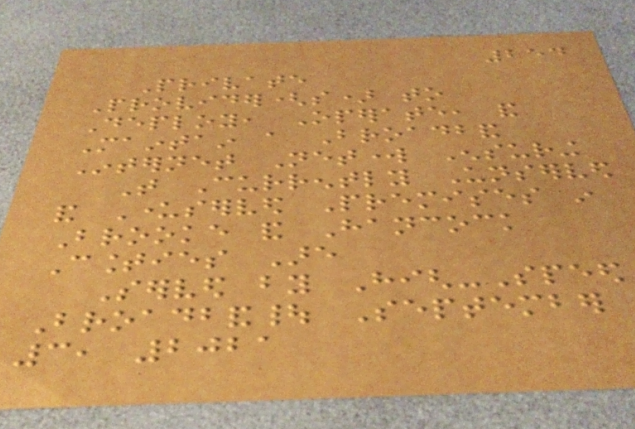254
Private
Provider(s) to
Deploy, Operate, and
Maintain a Broadband
Internet Network Ensuring
That Currently Unserved
and Underserved Premises in
Brooke and Hancock
Counties Are
Served by High-Speed
Broadband| September
3, 2021
